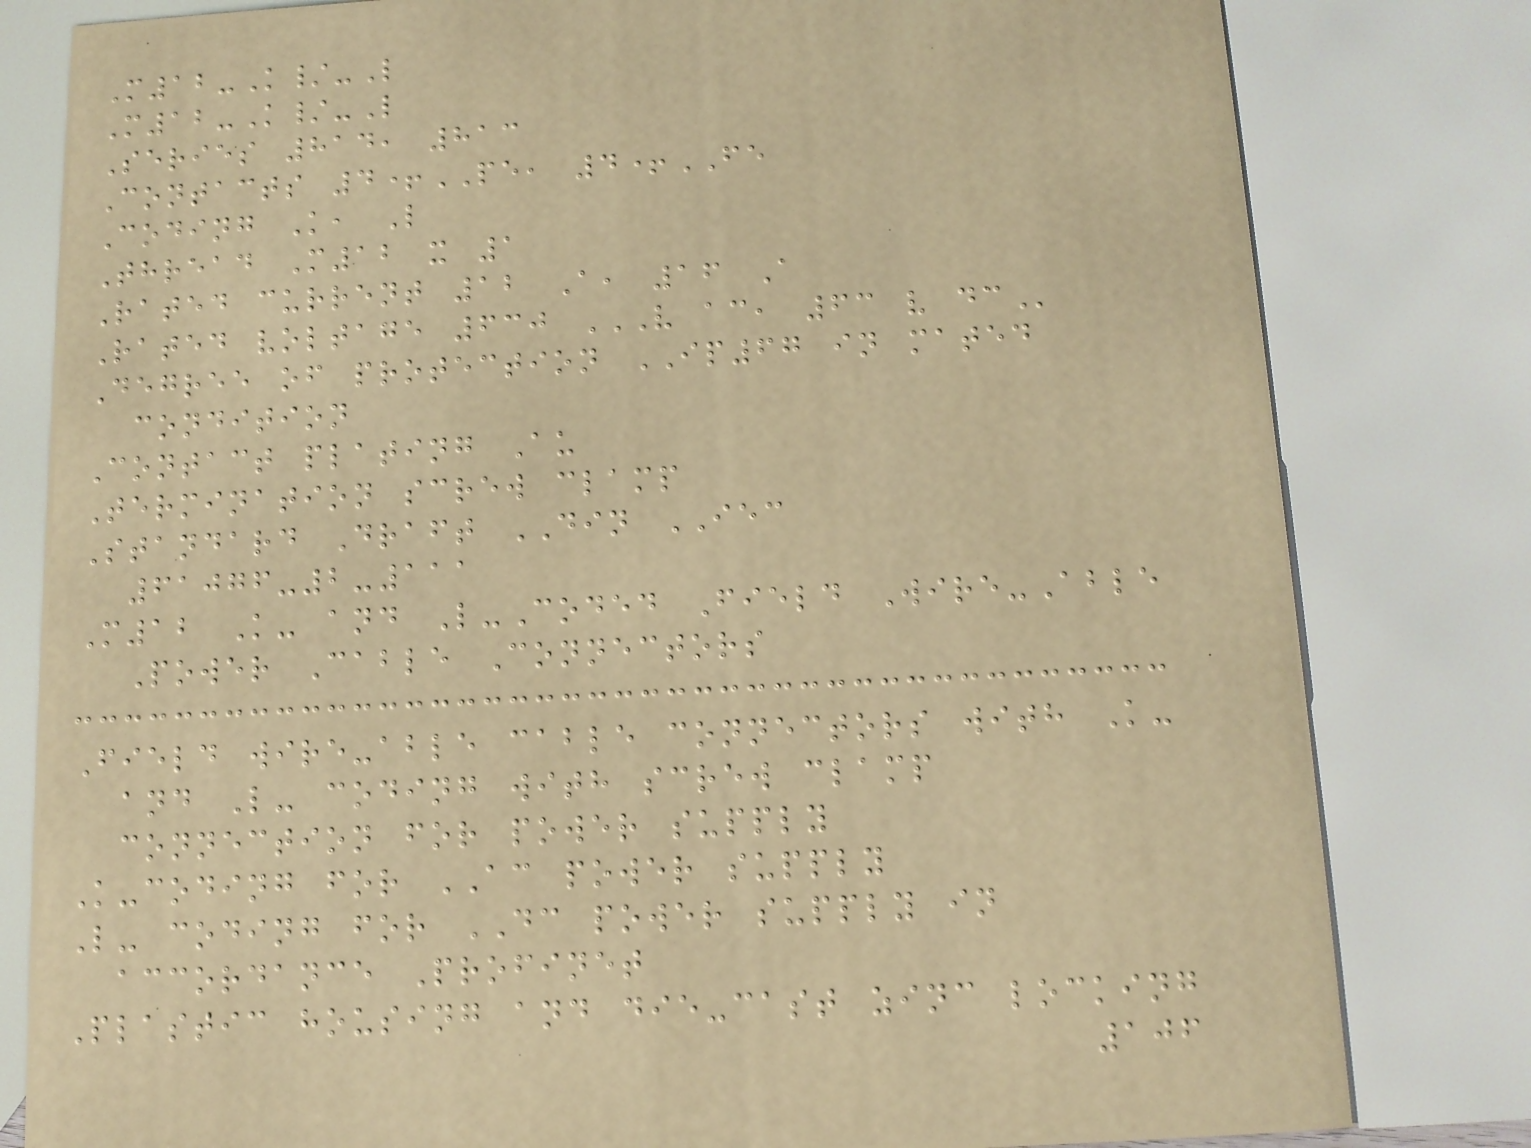M12-K/-L
M12-K/-L
Series 814, 813
Contacts 4+PE, 4+FE
Coding K, L
Thread M12 x 1
Rated current 12 A, 16 A
Rated voltage 630 V AC, 63 V DC
Degree of protection IP67 in mated
condition
Contact plating Au
Termination screw clamp
Standard Draft DIN IEC
61076-2-111
M12 K- and L-Coded Field Wire-Able
Power Cable Connectors
Field wire-able cable connectors with K-
and L- coding with screw clamp
connection for power supply
K-coding for AC power supply
L- coding for DC power supply in
accordance Profinet
Plastic housing and die-cast zinc locking
106
